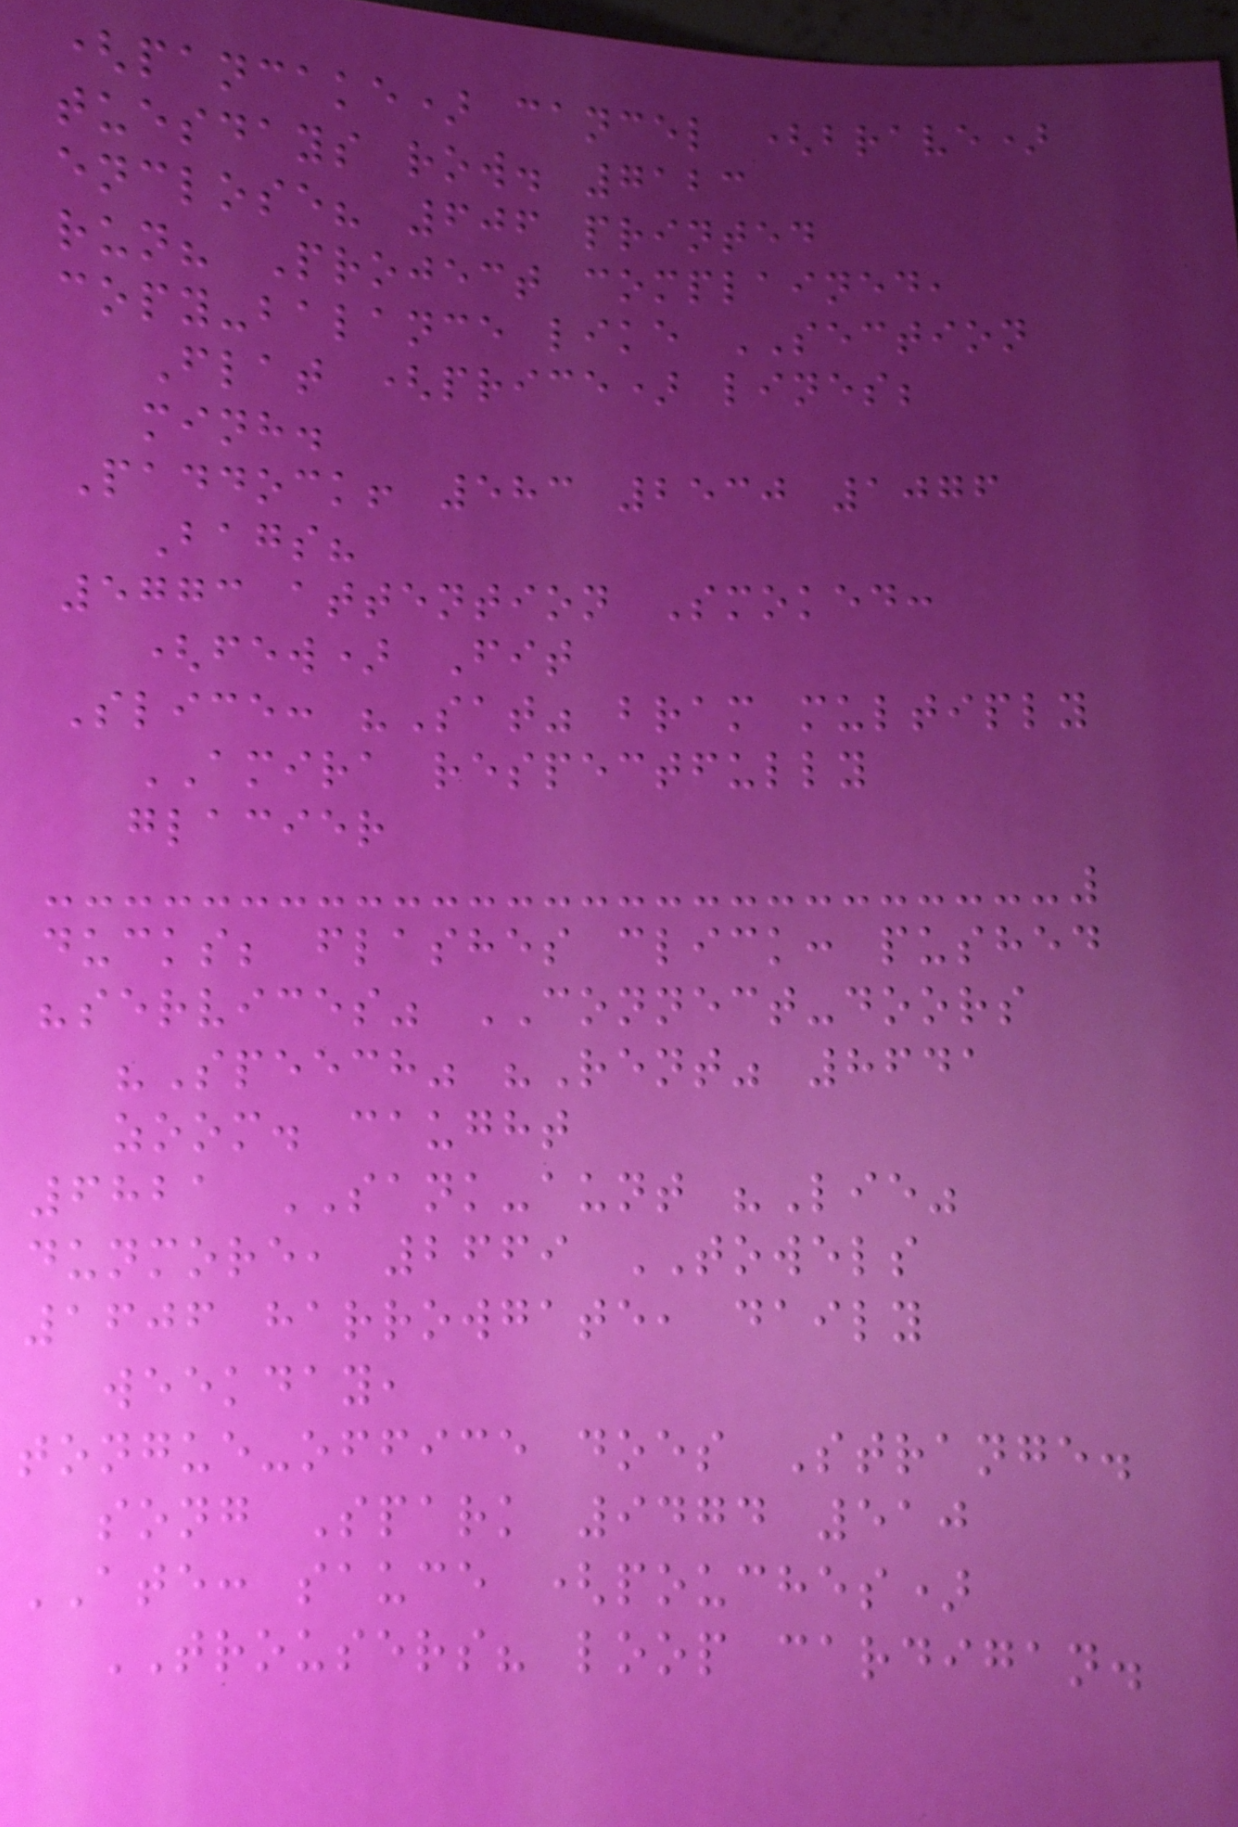(pancake) cancel (brave)
tuesdays row. 7123
enclose? 606 printed
run? Project complained,
copy-balance like SECTION
Flat (price) lines;
minh.
Paddock! 583 2530 1076
Bags?
5773 attention Smoked:
(few) Fit
Slice: "Sat" bram multiply
AMIRA respectfully
glacier
ducks; flashes click: pushed
"services" CONNECT-doors
"Speech" "Rent" 8641
zoom. caught
6821 SANK-aunt "Lie"
dunmore, 2669 TOWELS
1606 harrowgate, daily
weekday,
tongue-office does Strange.
song Spark 9474 510
ATE: sauce (pouches)
TROUSERS? loop cardigan.
